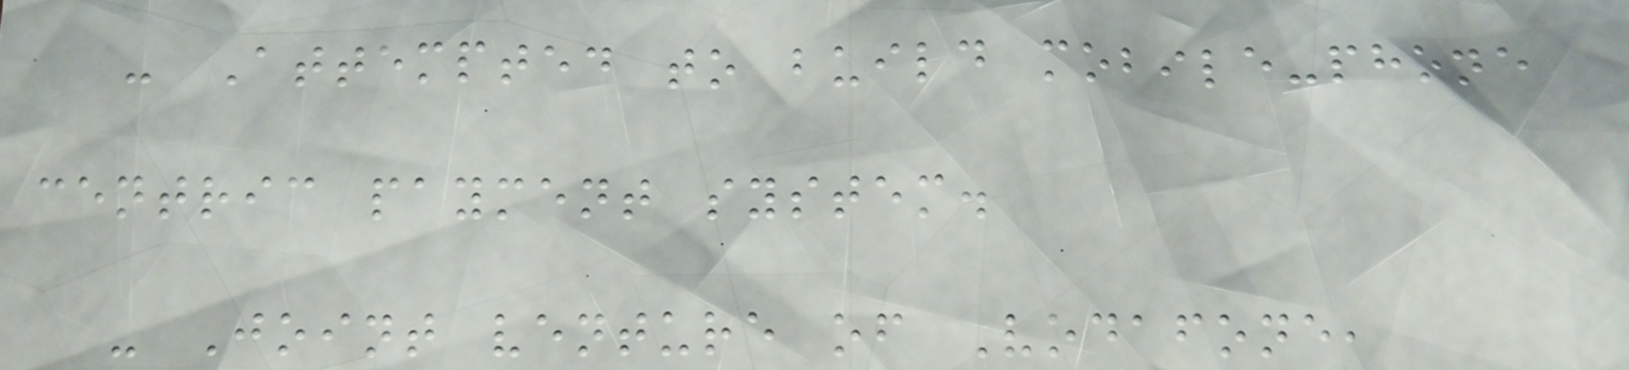- Attempted to build mobile-phone
centric payment system.
- Joint venture of Vodafone,
